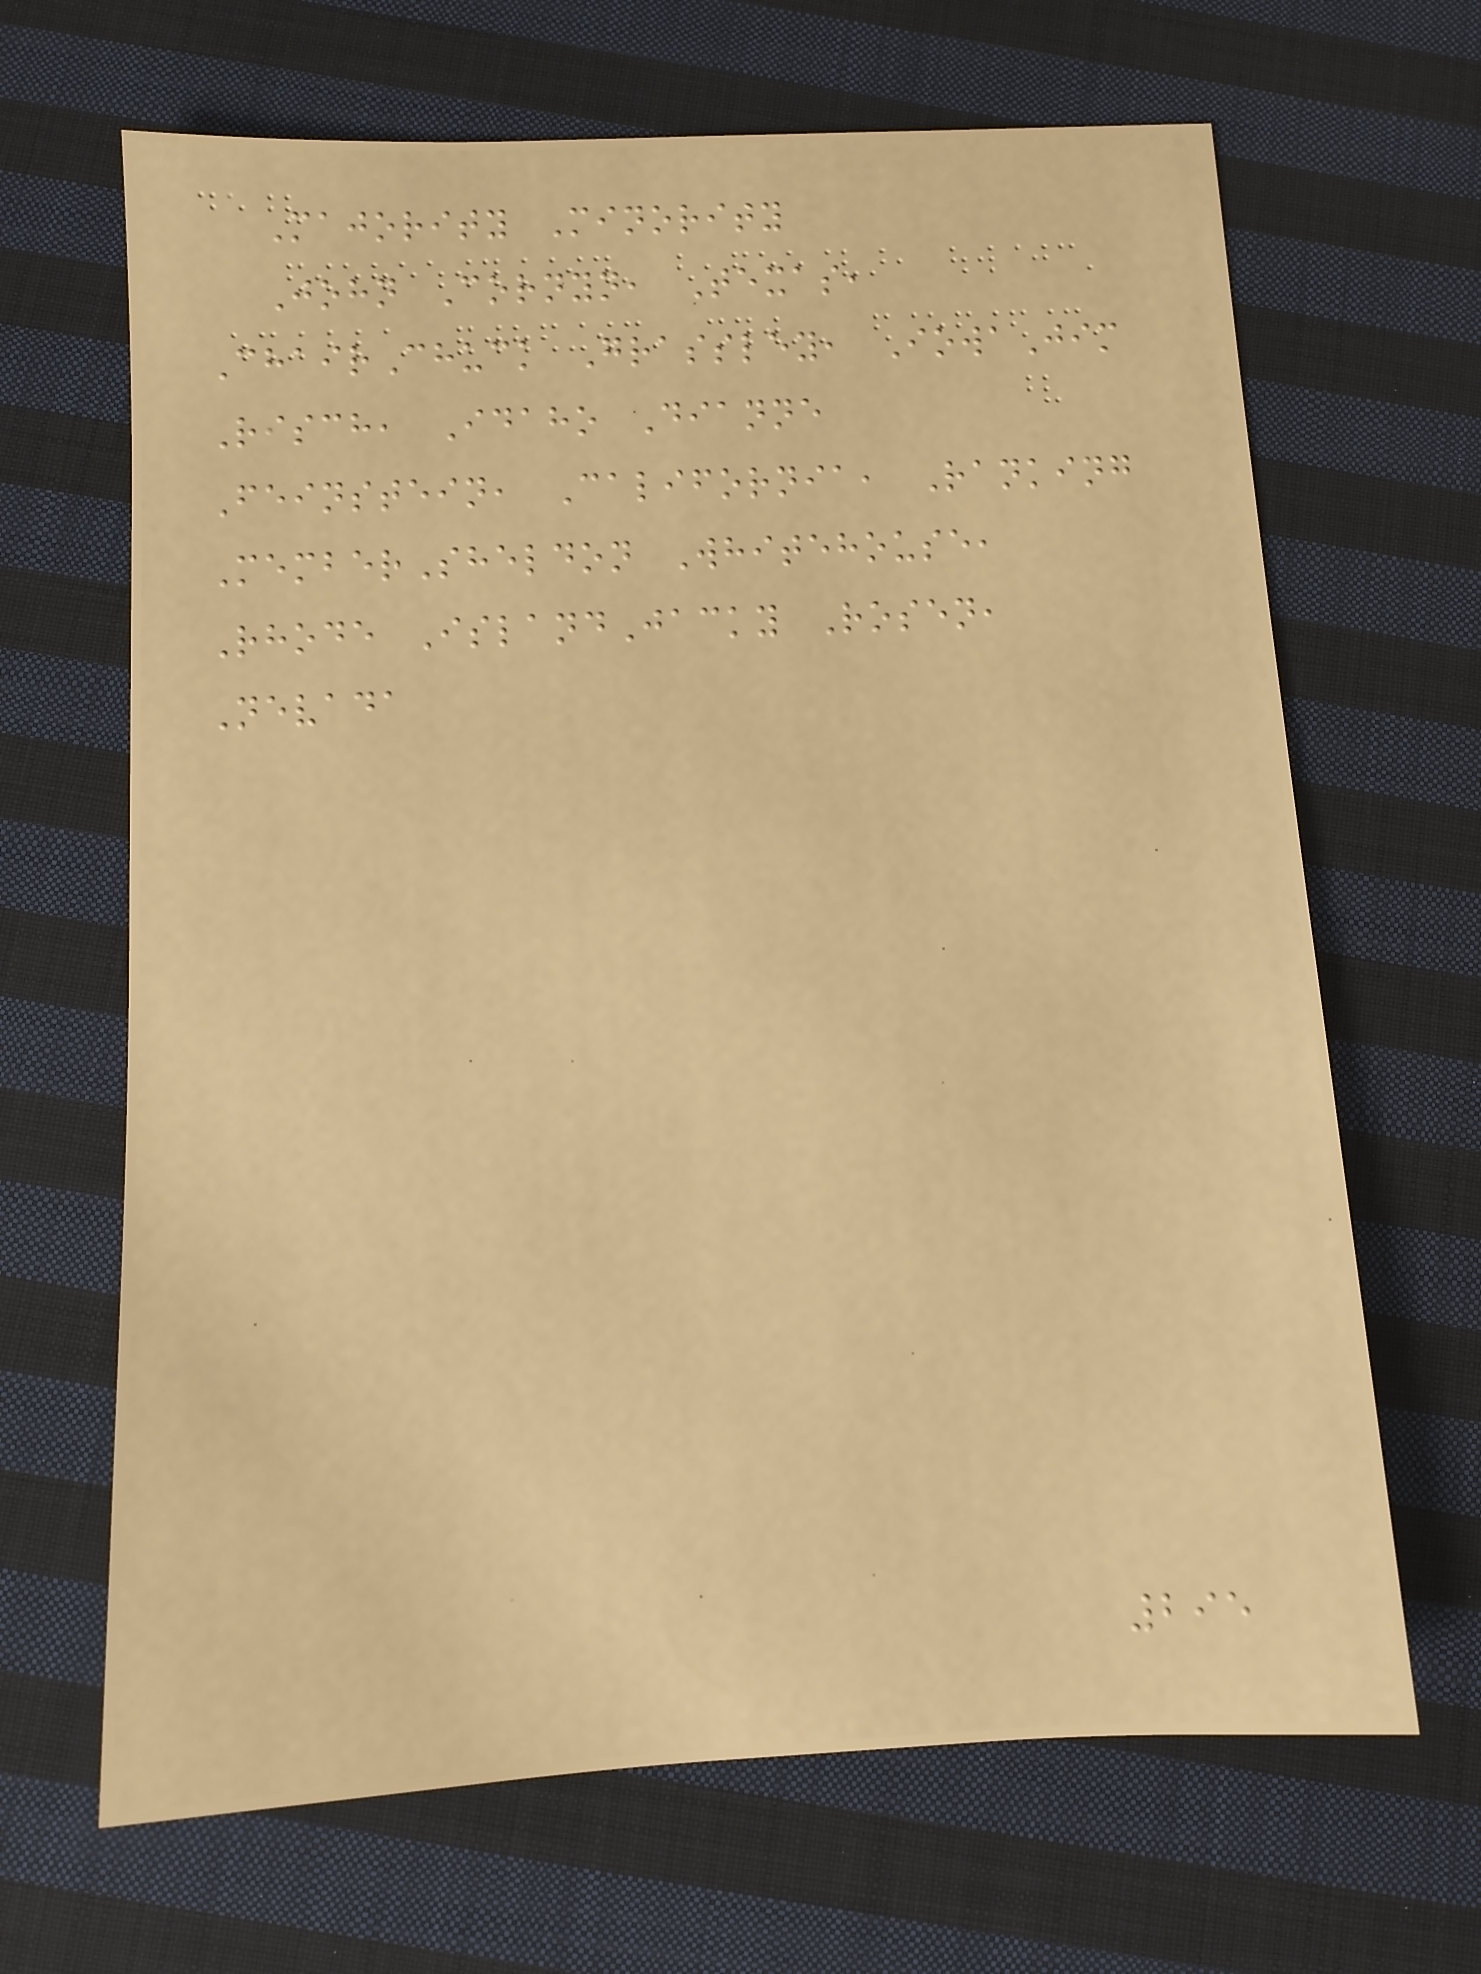Majority Minority
John Cornyn, Texas,
ChairChuck Grassley, IowaJim
Risch, Idaho Dianne
Feinstein, California, Ranking
MemberSheldon Whitehouse,
Rhode IslandJacky Rosen,
Nevada
295
